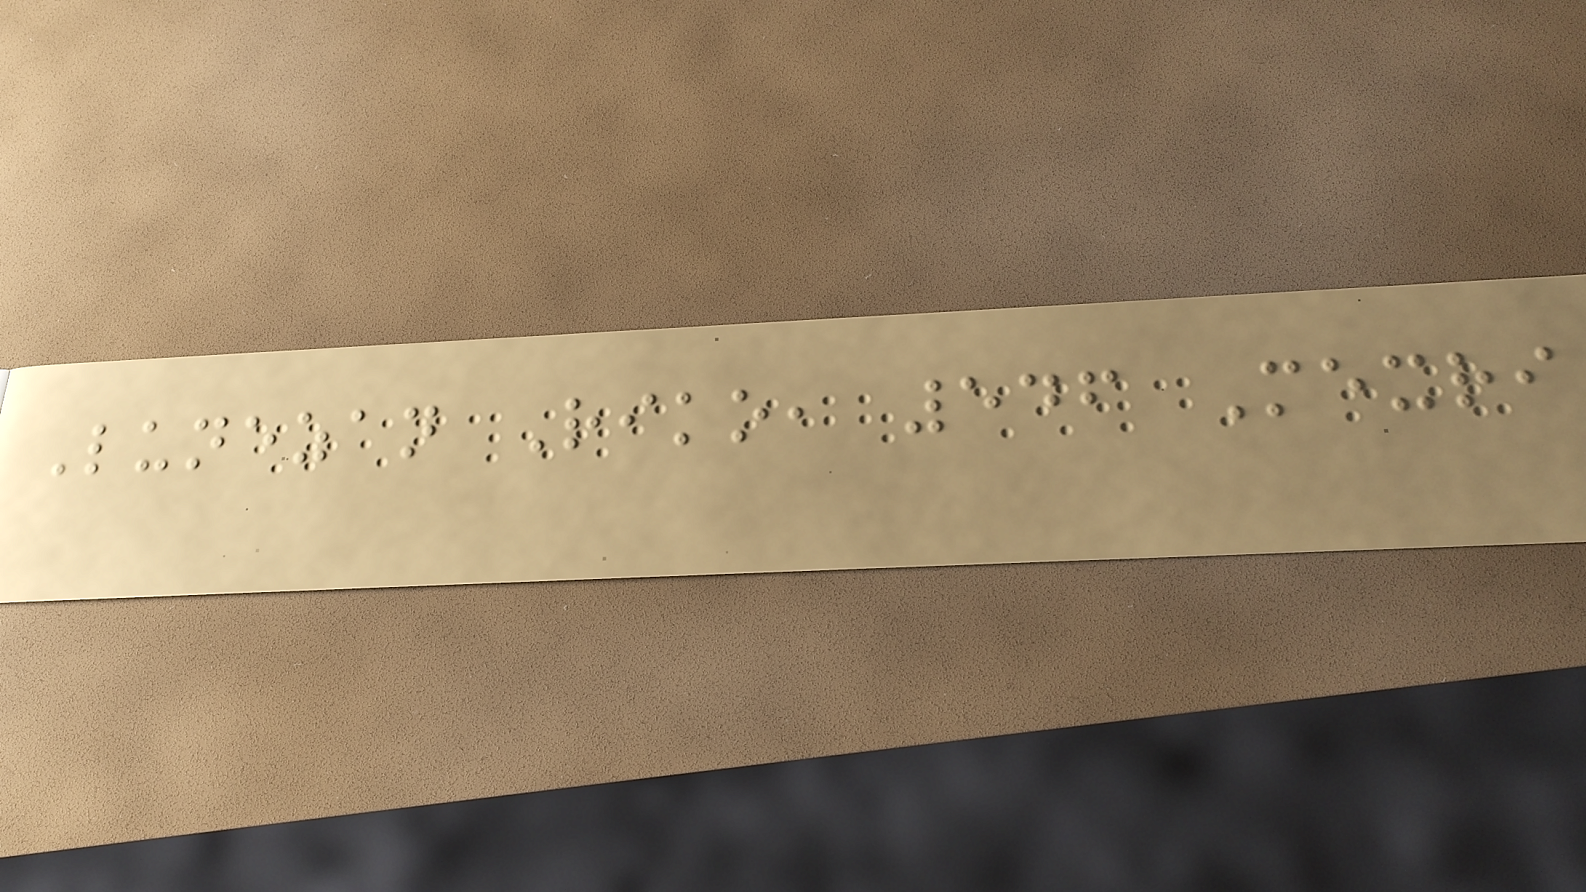Lunezan Riko, 546 Mexri
